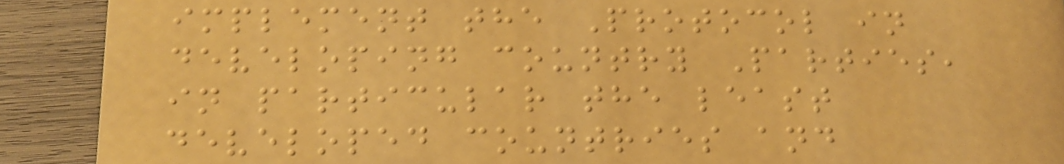implement the Protocol in
developing country Parties,
in particular the least
developed countries and
